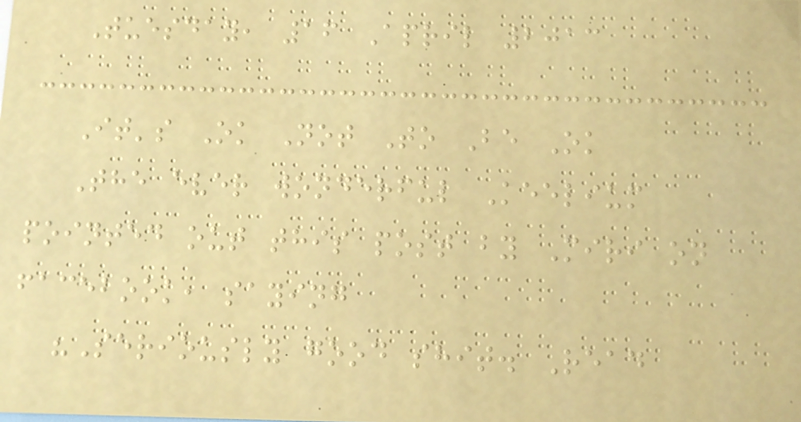Tuesday, 16 April 2013
It's Ok Not To Be Ok
The ever wonderful Keelium
pointed out this post by Miri on
facebook, saying
"Seriously good shit. Read
